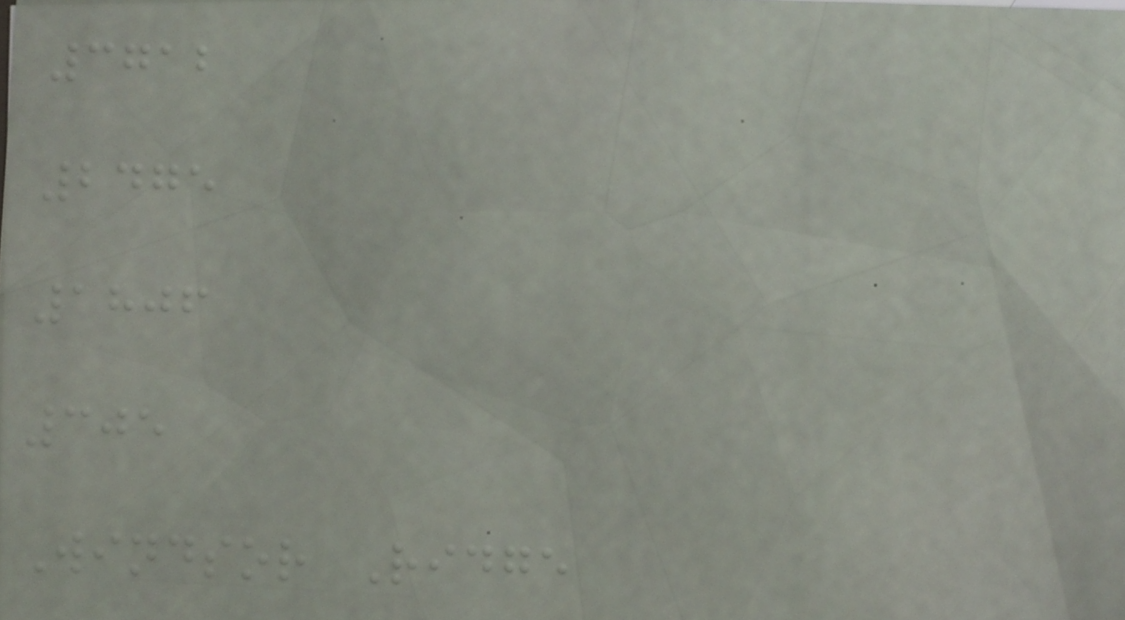3712
2475
1806
305
Windsor Ridge
